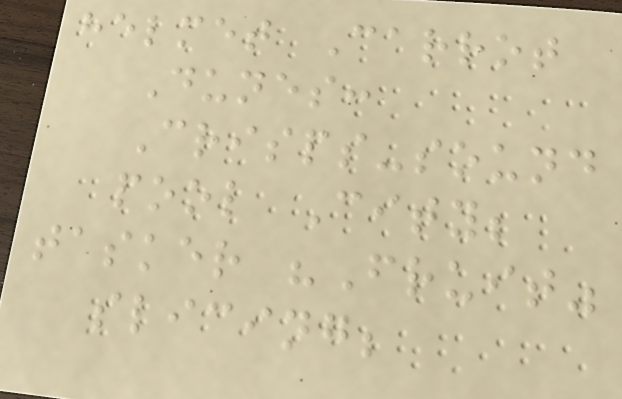helmet Carrot
Dunes:
Crisps-sound
pool City;
tasker "Fruit"
slicing;
